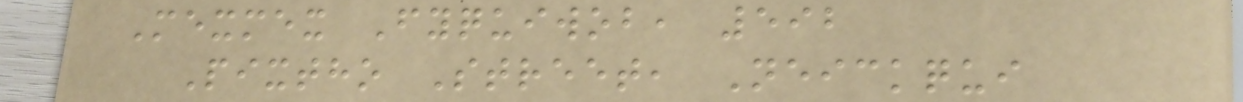Mexmex Fyquiwob, 592
Pixtho Street, Neickqui
